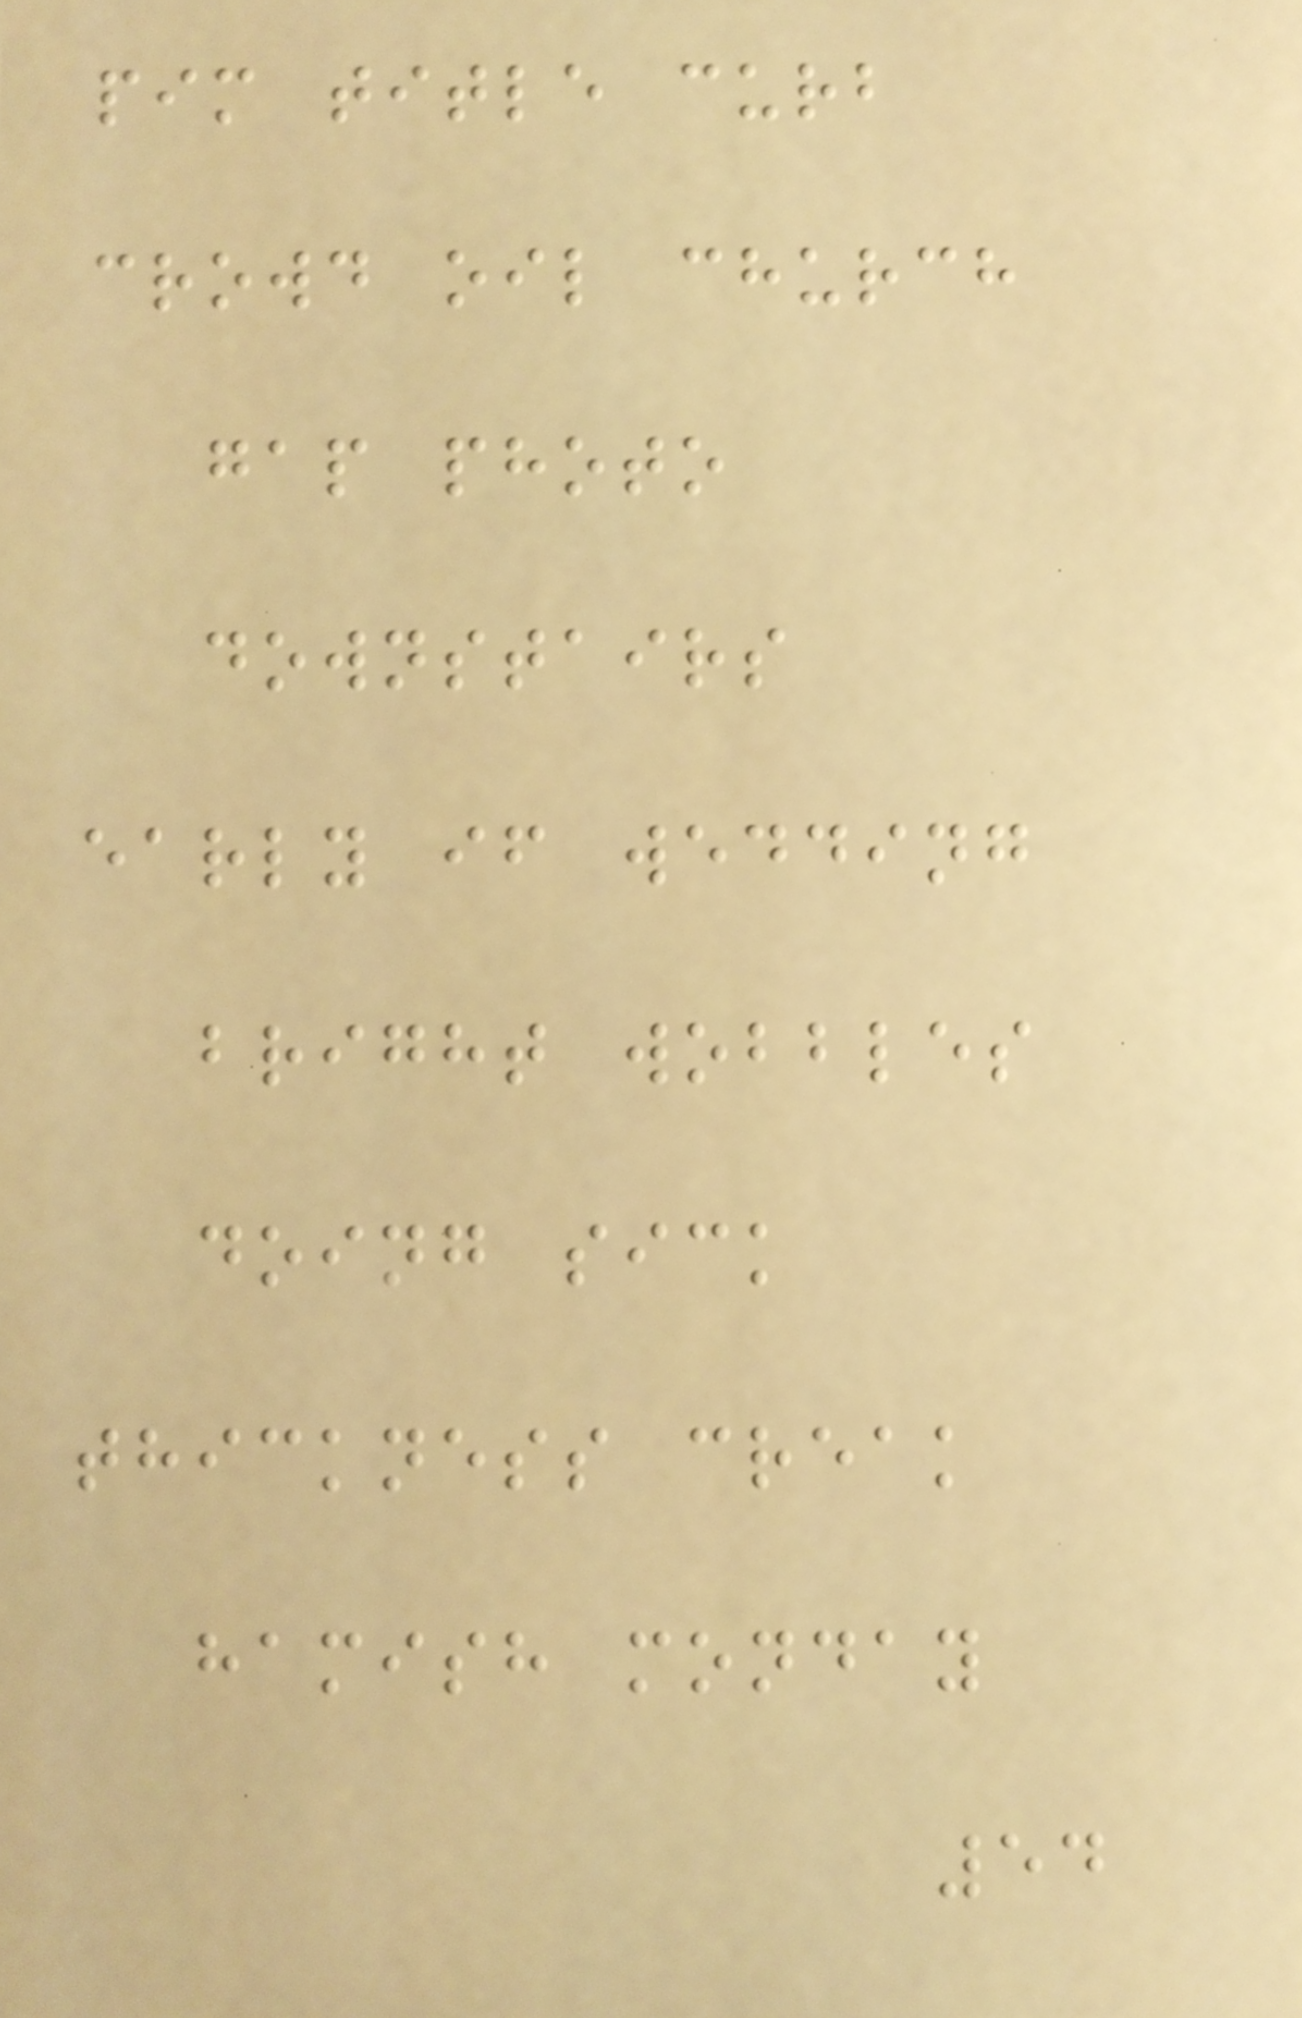pim title curb
crowd oil church
gap photo
downstairs
early if wedding
bright wobbles
doing sick
thickness creak
hamish monday
54
